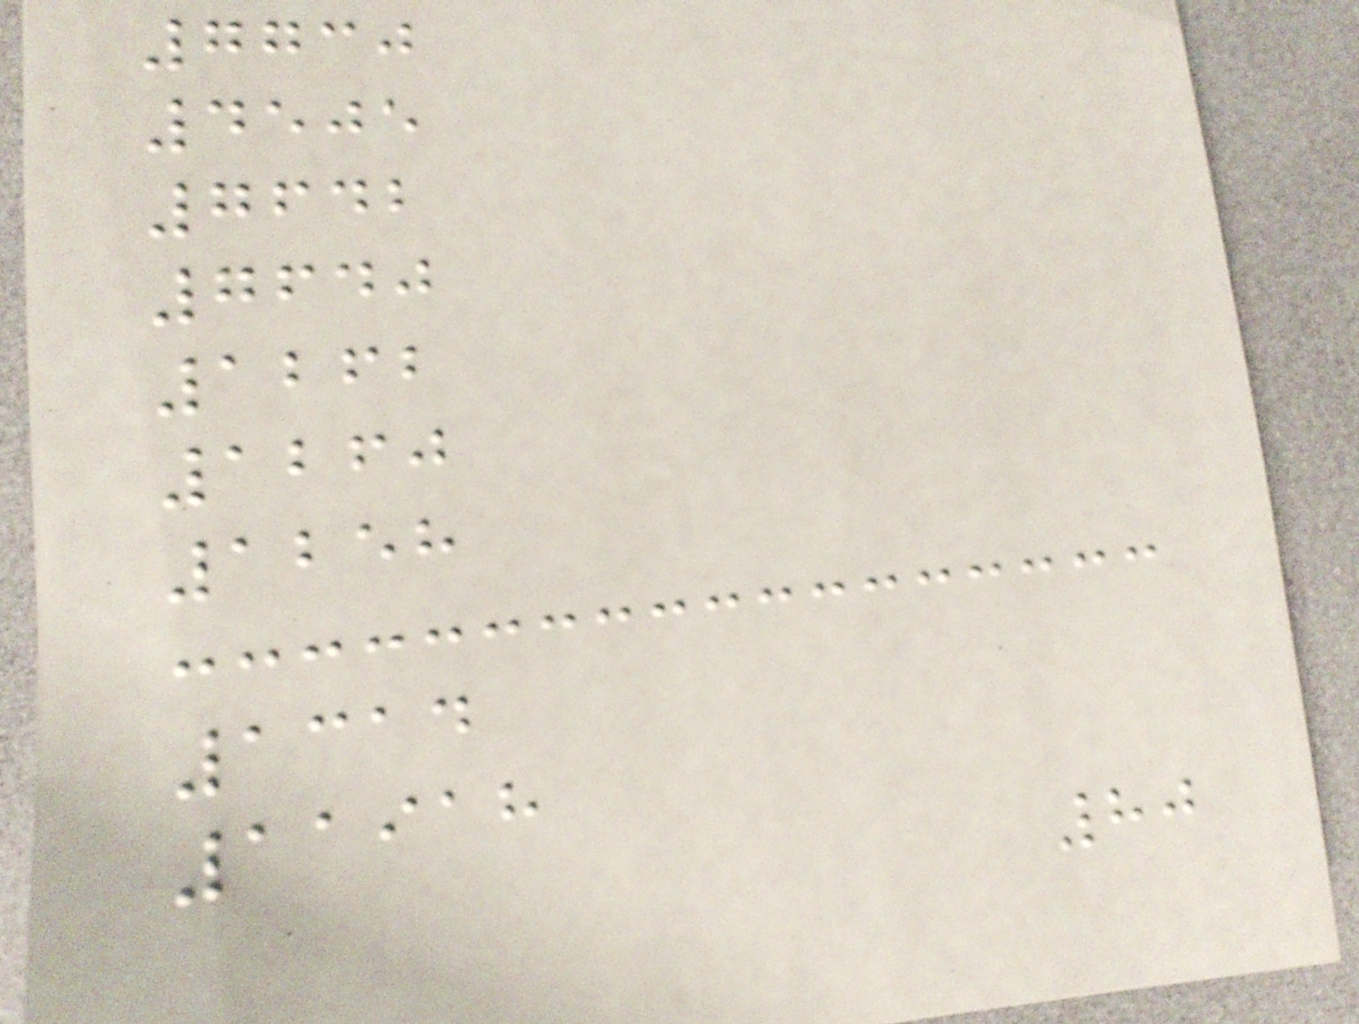7730
4505
7642
7640
1262
1260
1258
1314
11918
80
